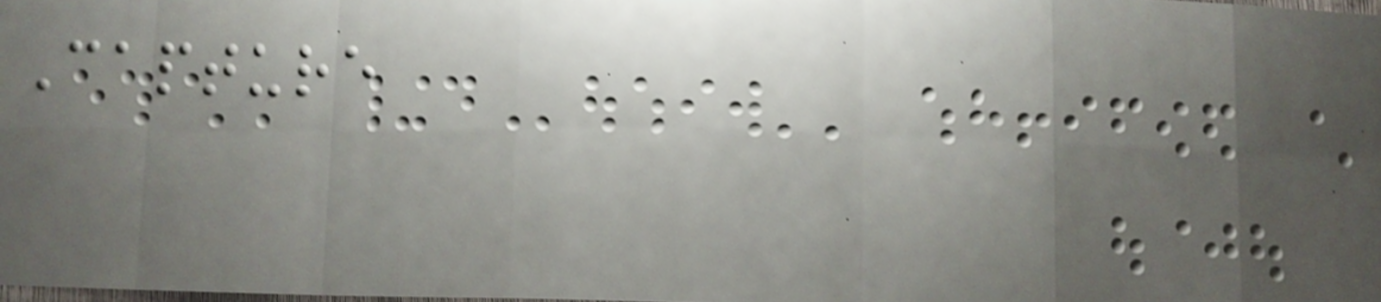Capture
